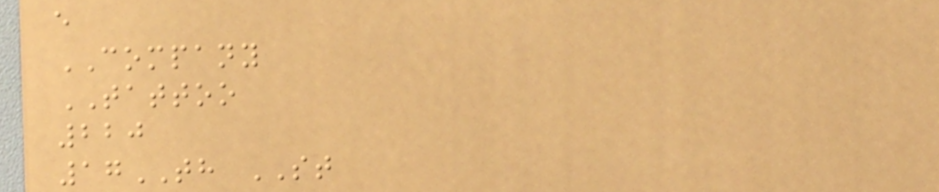e
COMPANY
TATTOO
220
17TH ST
